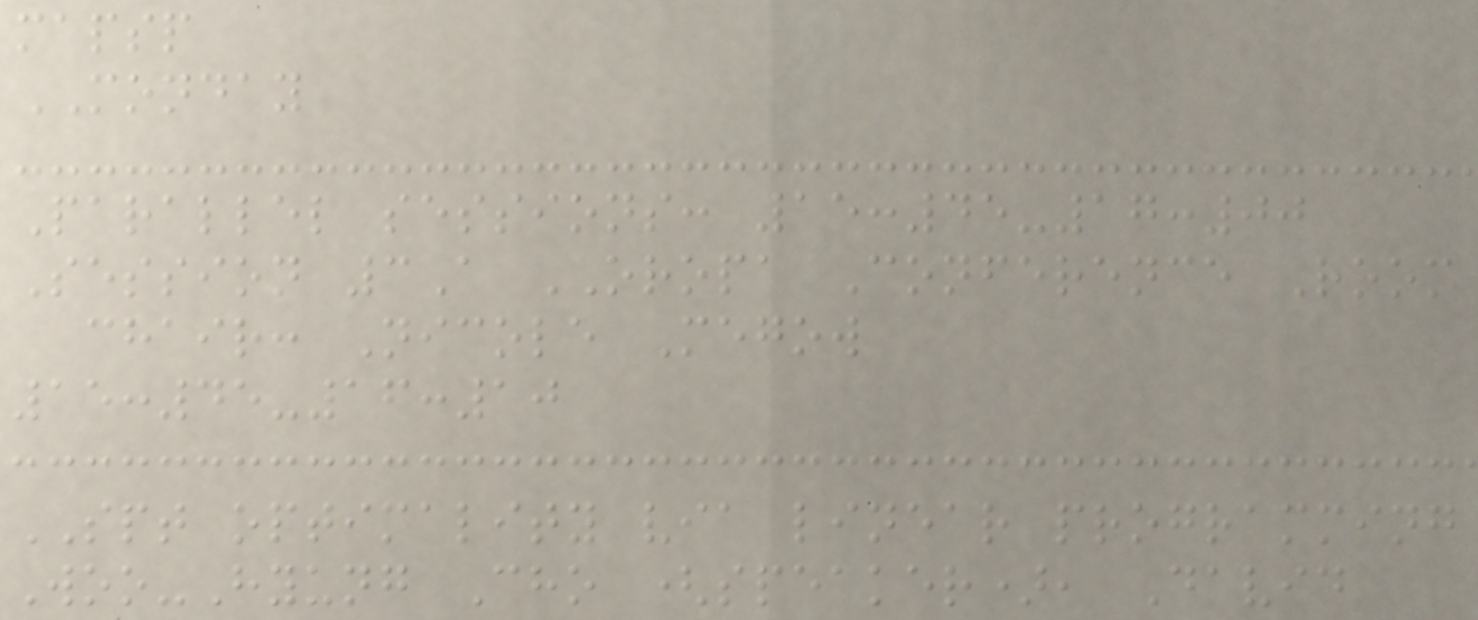mapsp
MONDAY
Parallel sessions: 15:45-17:00
Session 3A OROPA Conference Room
chair: Nicole Megow
15:45-16:10
SPT optimality via linear programming
Woo-Hyung Cho (speaker), David
